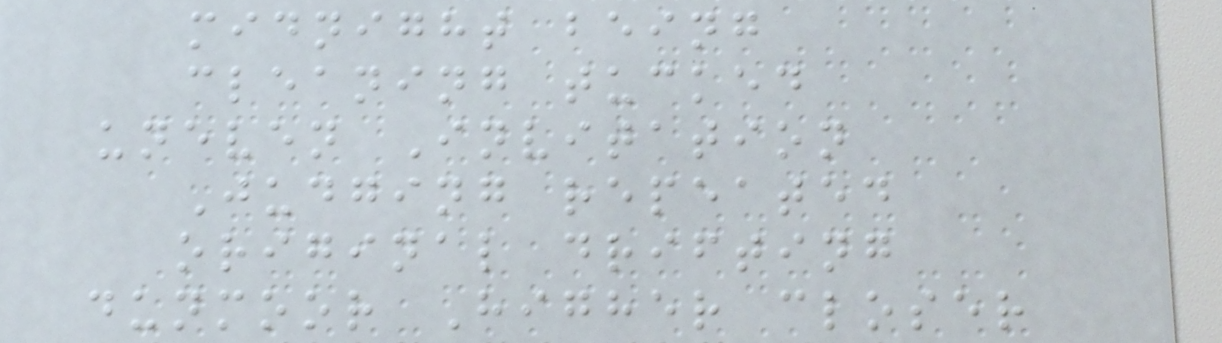midnight being
cleaning tucked
uneven Invitation
Judging repeated
original drifting
dunmoor Higher closer
